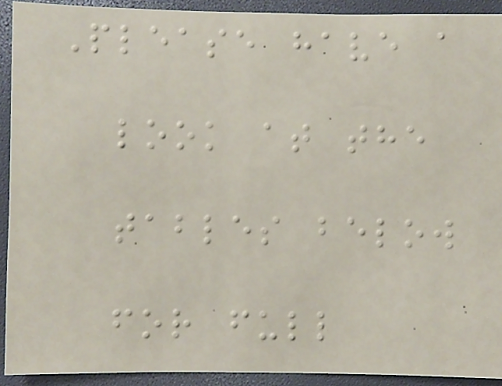Please have a
look at the
tables below
for full
